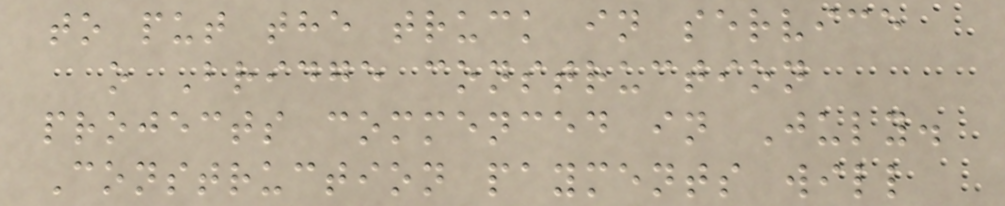to put the truck in service
o Bridge construction
projects commenced in July.
Construction payments will
